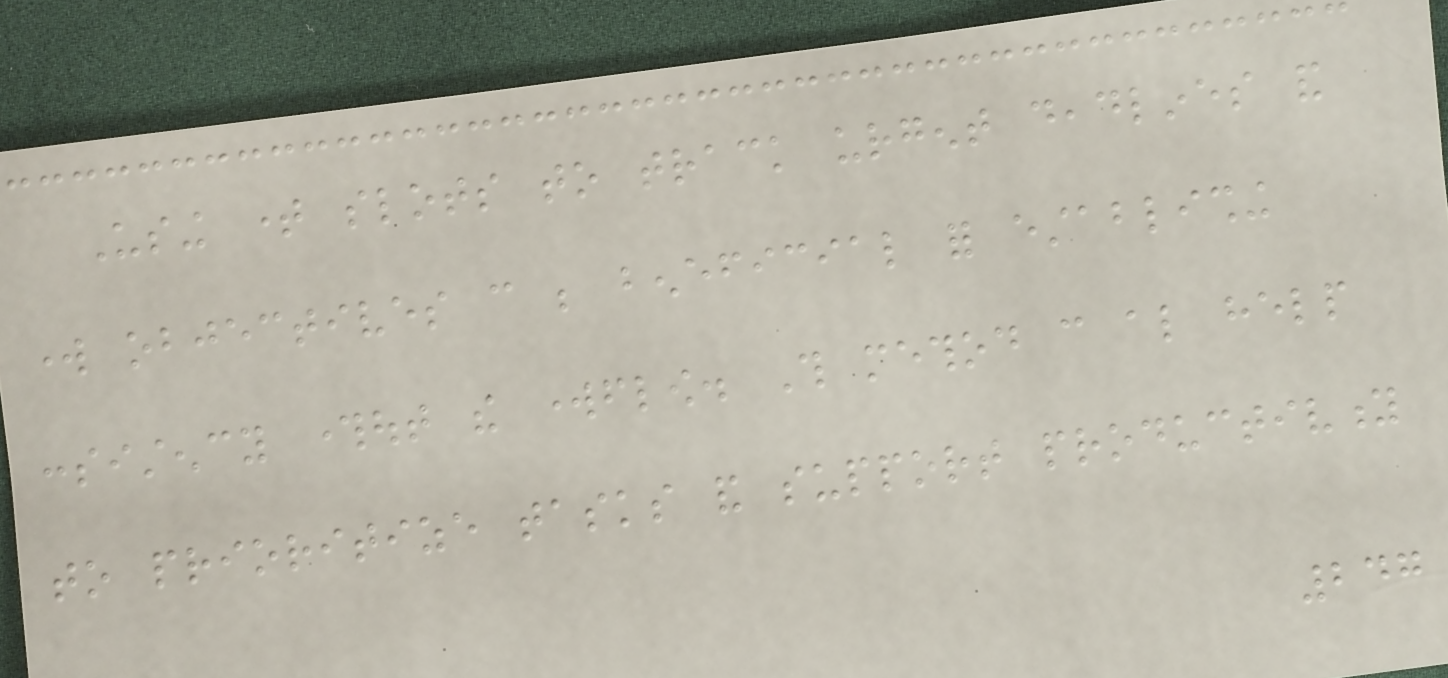Using time slots to track urgent deadlines and
work objectives can be beneficial for establishing
consistency throughout the workflow. This method can also help
to prioritize tasks and support productivity
247
